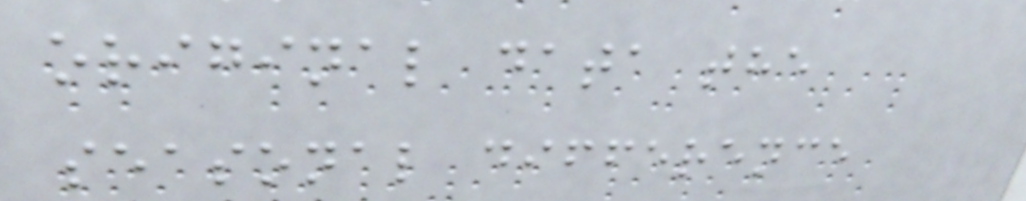original data the
seasonal difference
